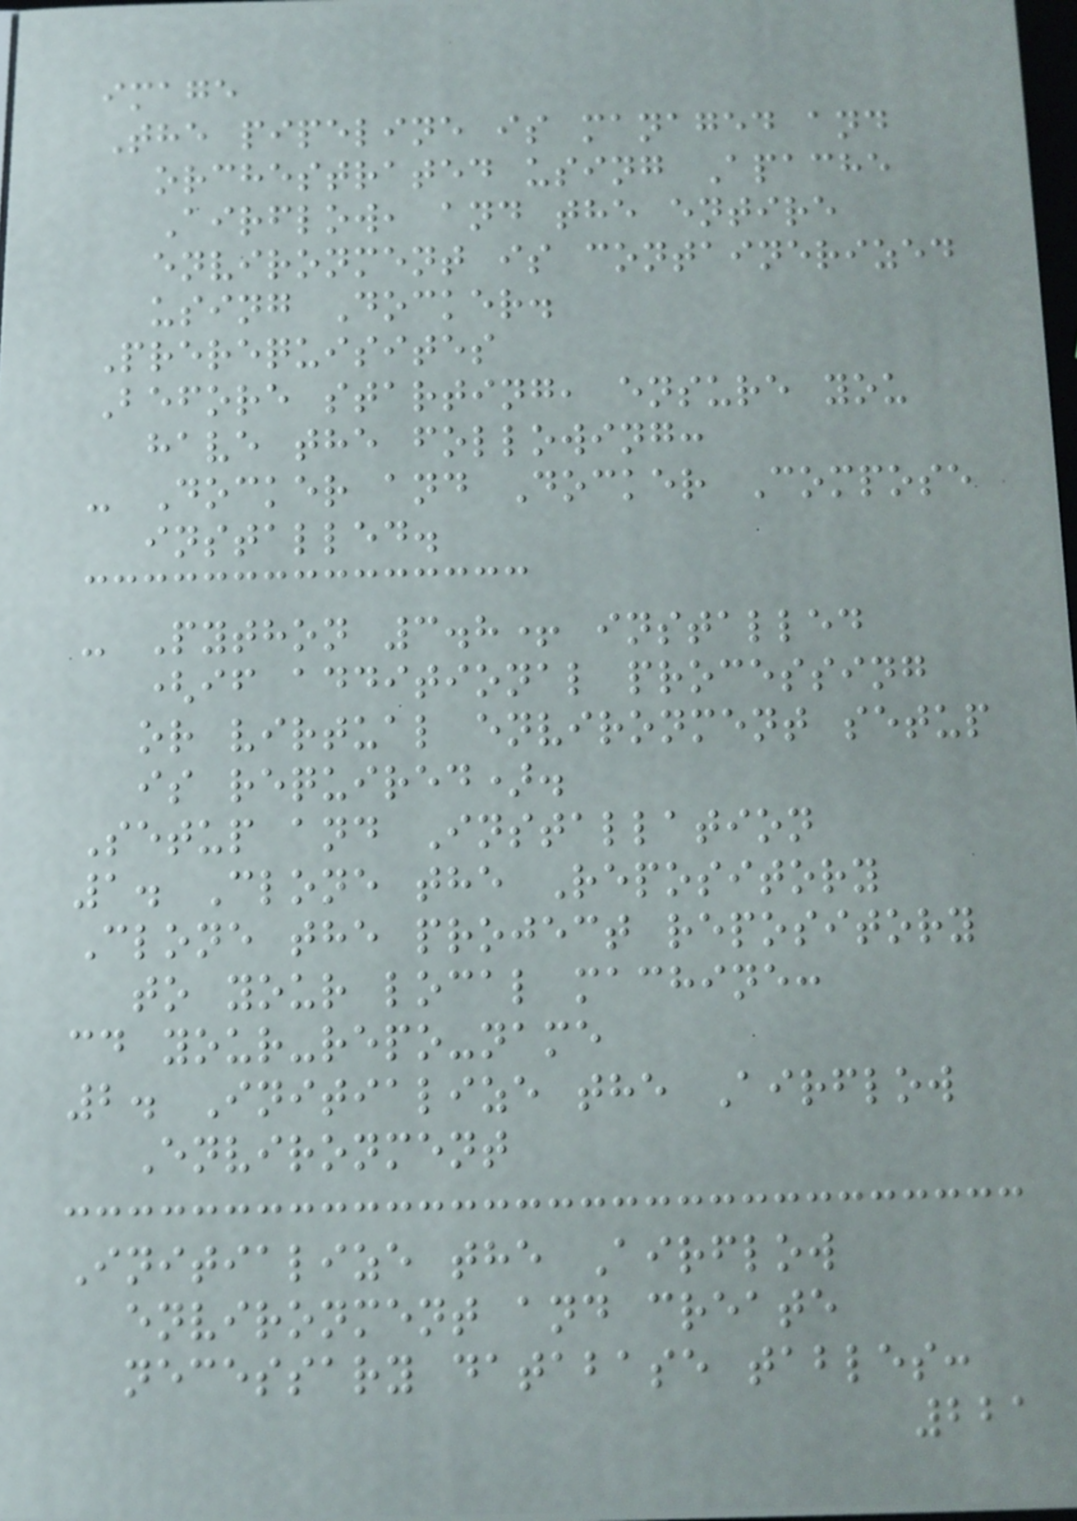image
The pipeline is managed and
orchestrated using Apache
Airflow, and the entire
environment is containerized
using Docker.
Prerequisites
Before starting, ensure you
have the following:
- Docker and Docker Compose
installed.
- Python 3.8+ installed
(if additional processing
or virtual environment setup
is required).
Setup and Installation
1. Clone the Repository
Clone the project repository
to your local machine:
cd your-repo-name
2. Initialize the Airflow
Environment
Initialize the Airflow
environment and create
necessary database tables:
221
